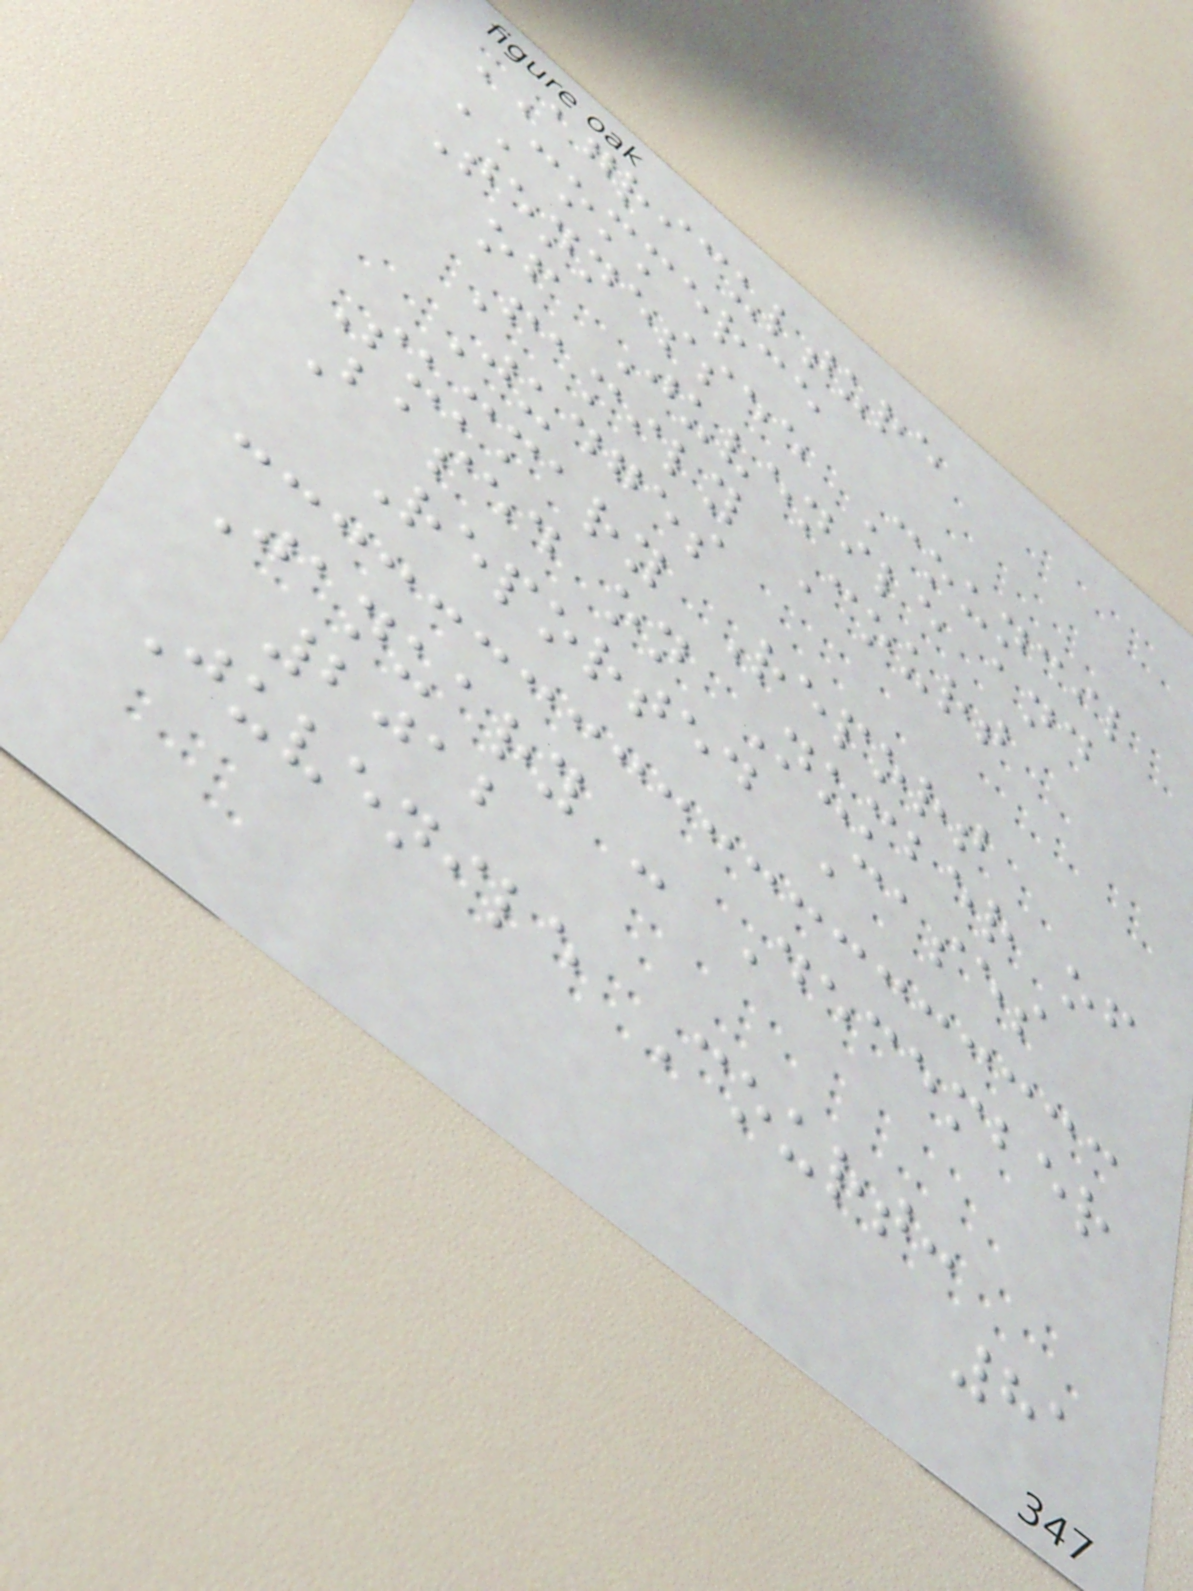AGRICULTURE
COMMERCE
Tennessee Council
of Juvenile and
Family Court
Judges
Summary Report
Based on Number of
Reported Cases
January - December
2012
Juvenile Court:
81
